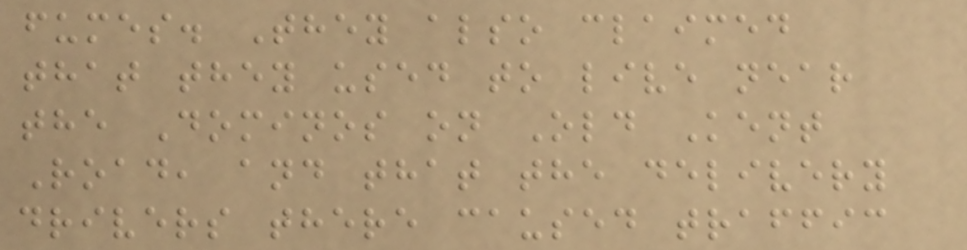fumes. They also claimed
that they used to live near
the Dominos on Old Kent
Road, and that the delivery
drivers there caused traffic
